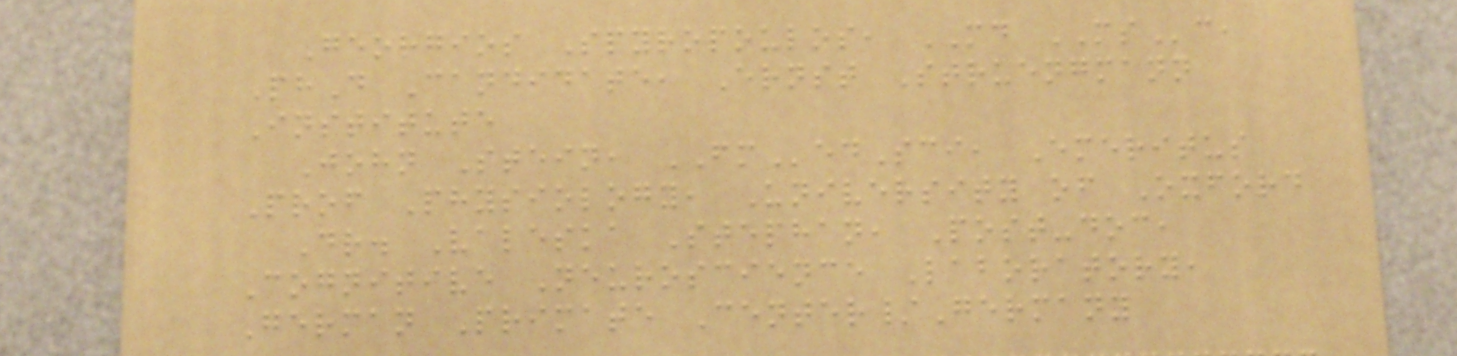Georgios Spyropoulos, MD MSc,
PhD Candidate, Ernst Struengmann
Institute
John Stein, FMedSci, Emeritus
Prof Physiology, University of Oxford
Dr. Valeska Stephan, Post-doc,
Cognitive Neuroscience Laboratory,
German Primate Center/Germany
